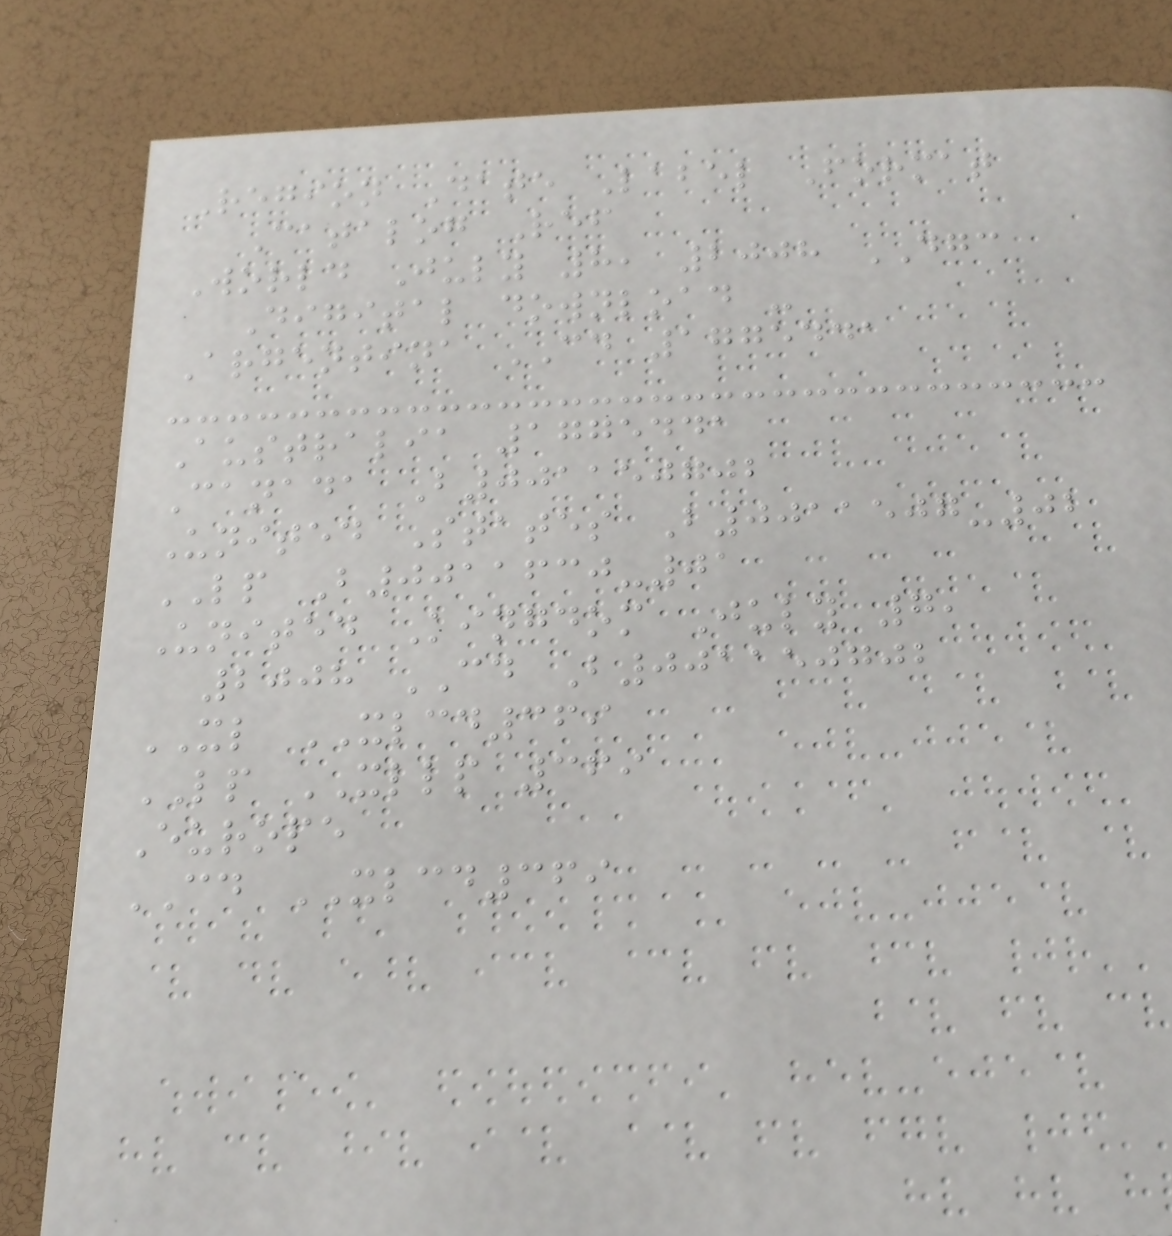Region Date Label Format
Catalog Ref
World July 8, 2008 DGC
Digital download -
Argentina CD 1775441
Australia 1775441
Canada B001150702
United States B0011507-02
LP B0011630-01
United Kingdom July 7,
2008 CD B001150702
XL XLCD369
LP XLLP 369
Europe
CD XLCD369
